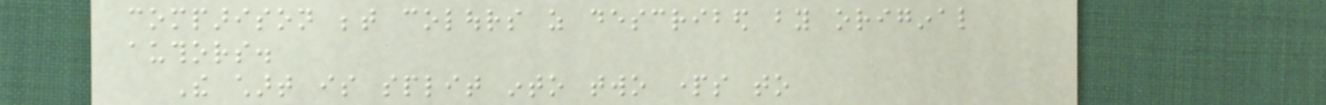comparison between colours as described by original
authors.
The chart is split into two parts to
